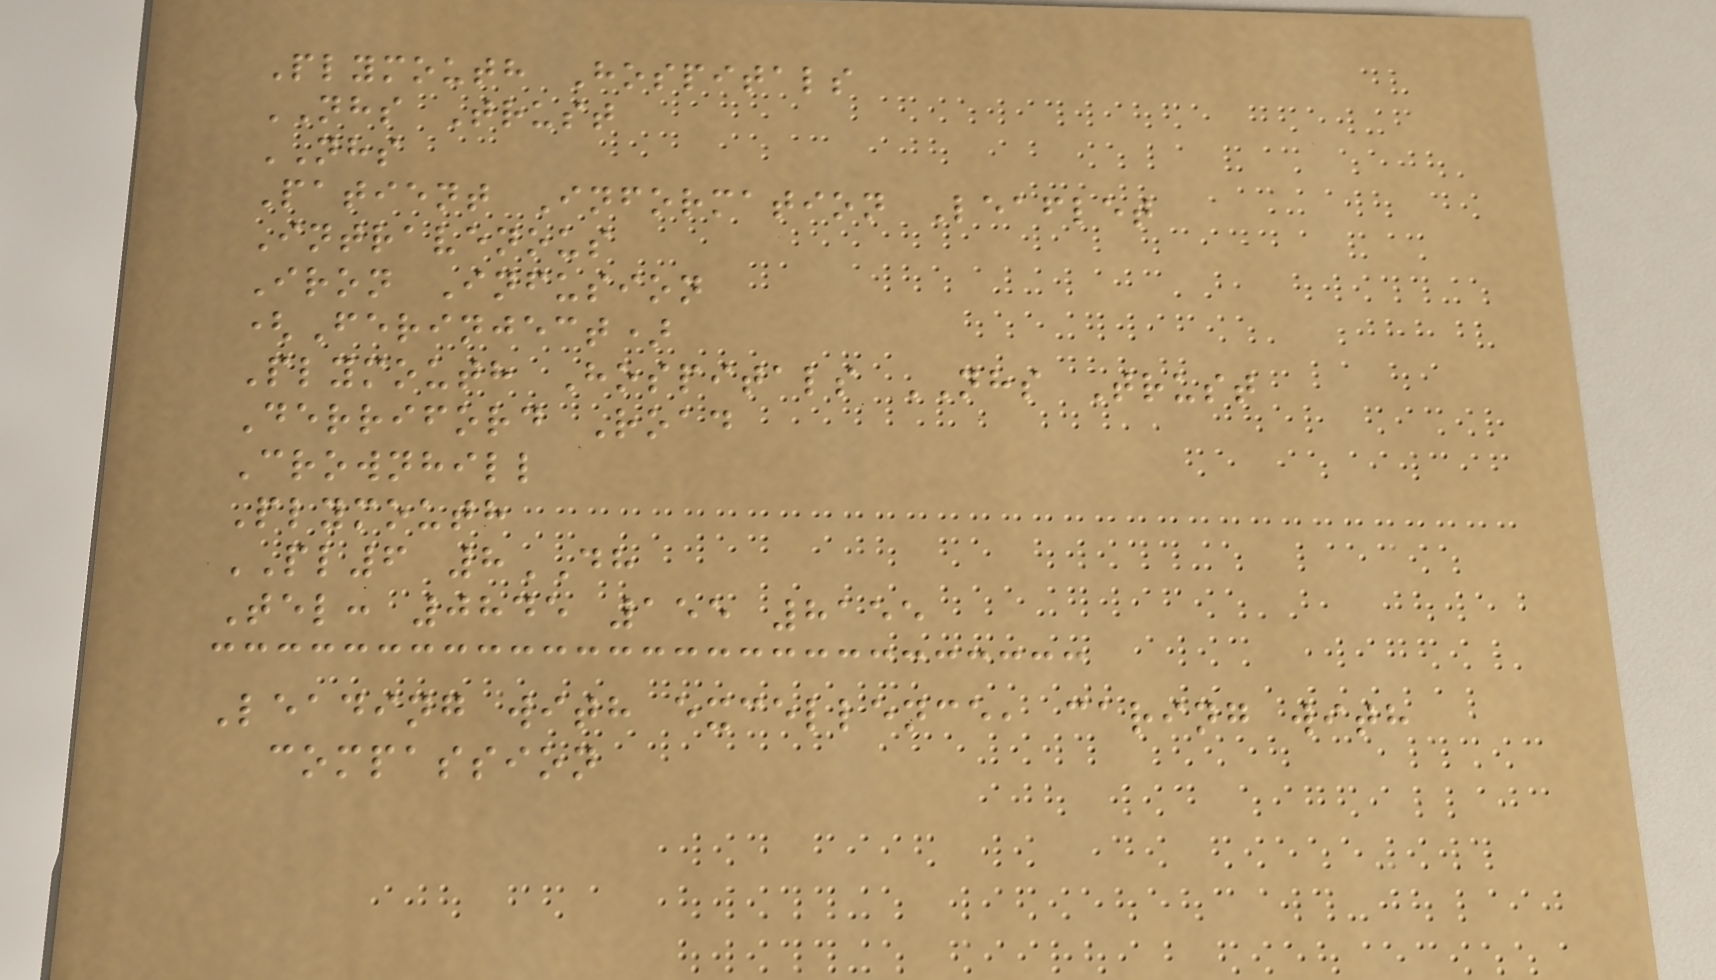Plymouth Hospitals
NHS Trust
NHS
Patient Information Leaflet
Intravenous
Iron Infusion
(Ferinject)
Plymouth Hospitals NHS Trust
Derriford Road
Crownhill
Plymouth
PL6 8DH
Tel: 0845 155 8155
Leading with excellence, caring with
compassion
